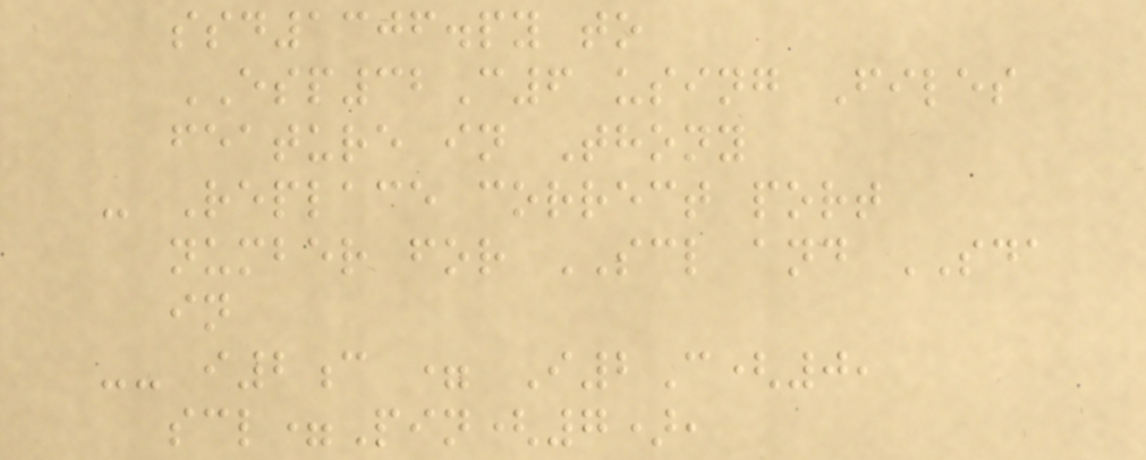ssd1306.py to
ESP32C6 using Files
feature in Thony
- Replace correct port
number for SCL and SDA
in
-- i2c = I2C(0,
scl=Pin(7),
